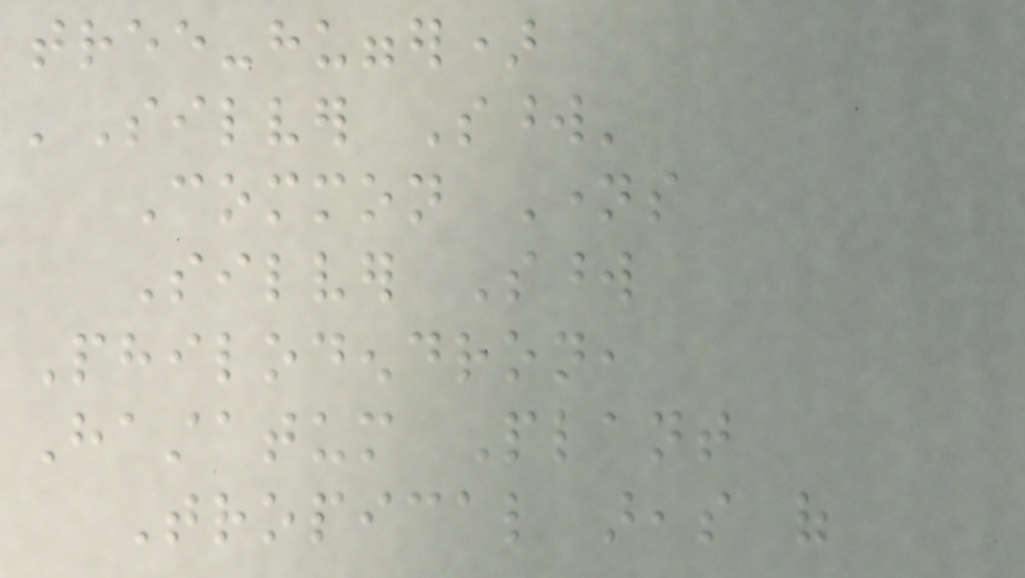tree-hugger)
'Silver Sword'
Common Names
Silver Sword
Philodendron,
Hastatum Plant
Tropical areas of
